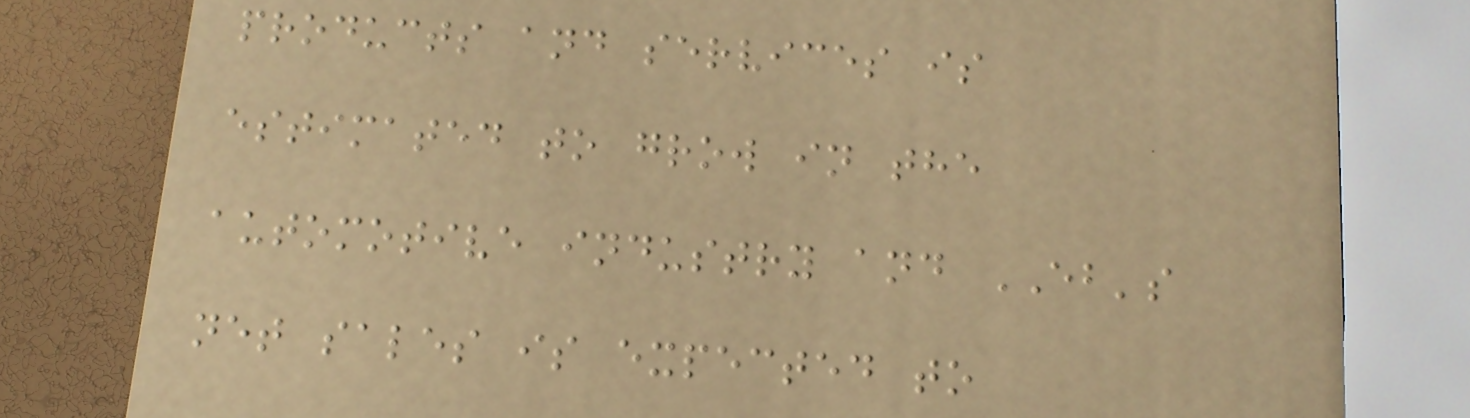products and services is
estimated to grow in the
automotive industry and EB's
net sales is expected to
